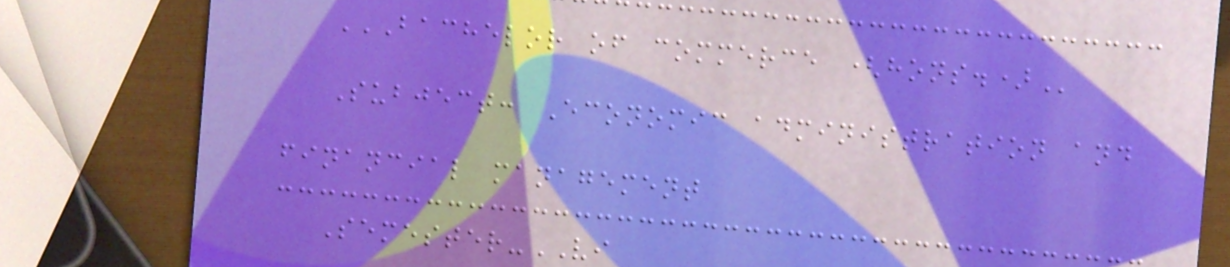BACHELOR OF COMMERCE (HONS.)
Subject: Economic administration and
financial management
Semester-VI
